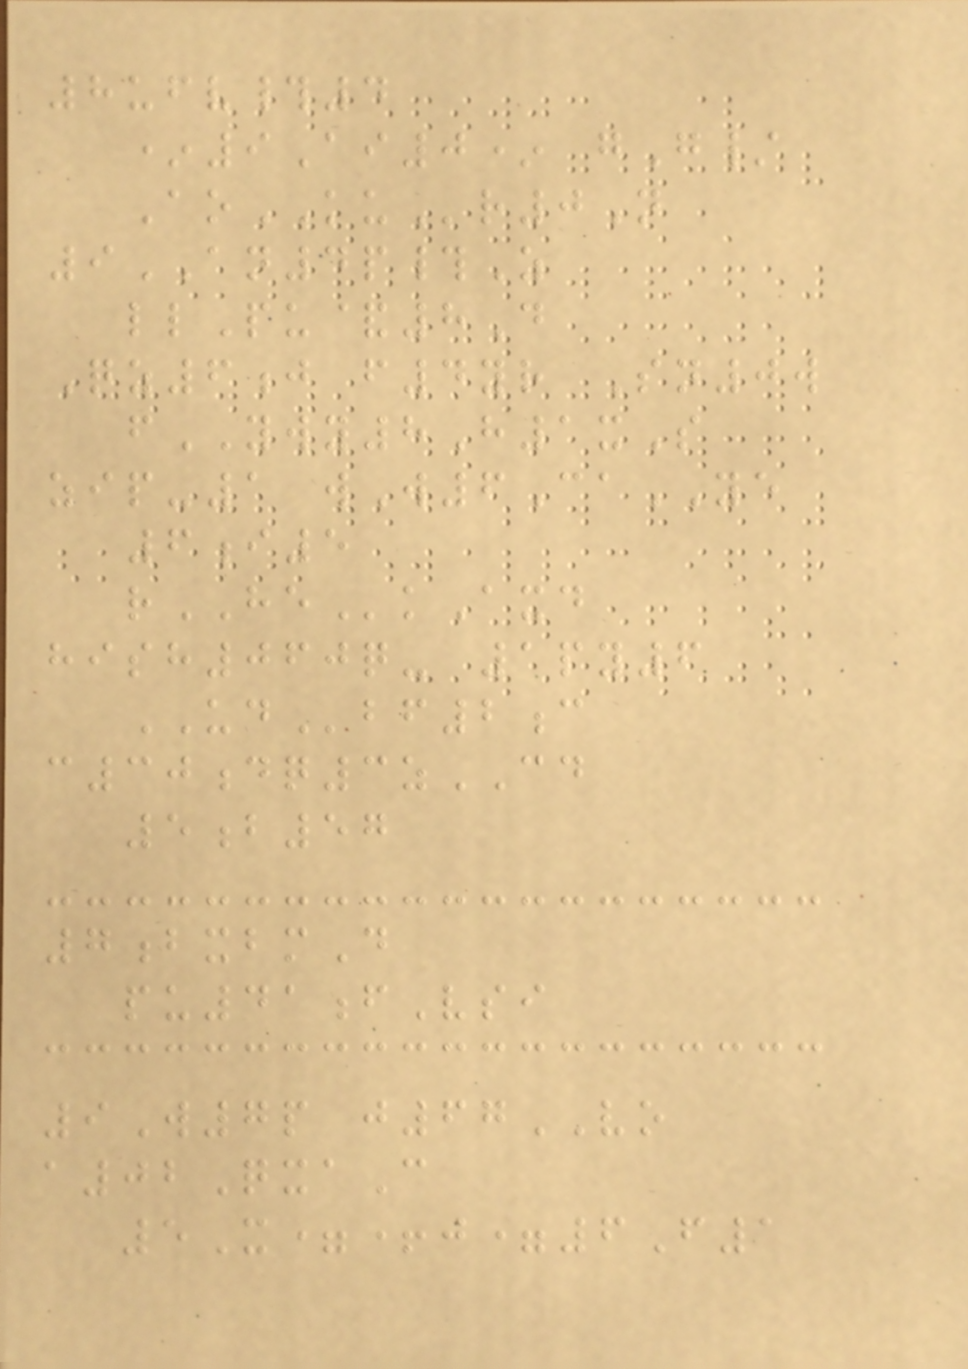8ufv#4
*9Ai0* gG/
AoKUr0N
9AN4p#Z
llPu&8D
Qz6j f4yr Sn0w
fYWY8H1xS
zip-1 wW6CaYE
6i5
rHEkAxd
hish060q- 1py6
UDbf2c
c30dq3zCD
5b57
7bxbmD
pu41fVsi
9W7p j67VO
a02QxaC
5X=+j=6F1
